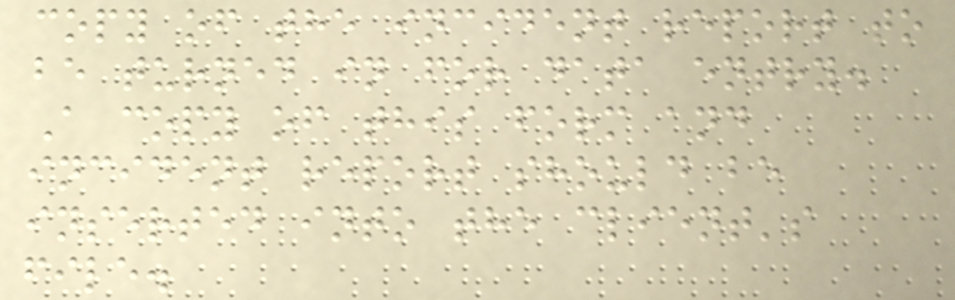copy of the incident report to
be turned in for data entry.
A copy of this form and
incident report should be
inserted into the client's
file.
